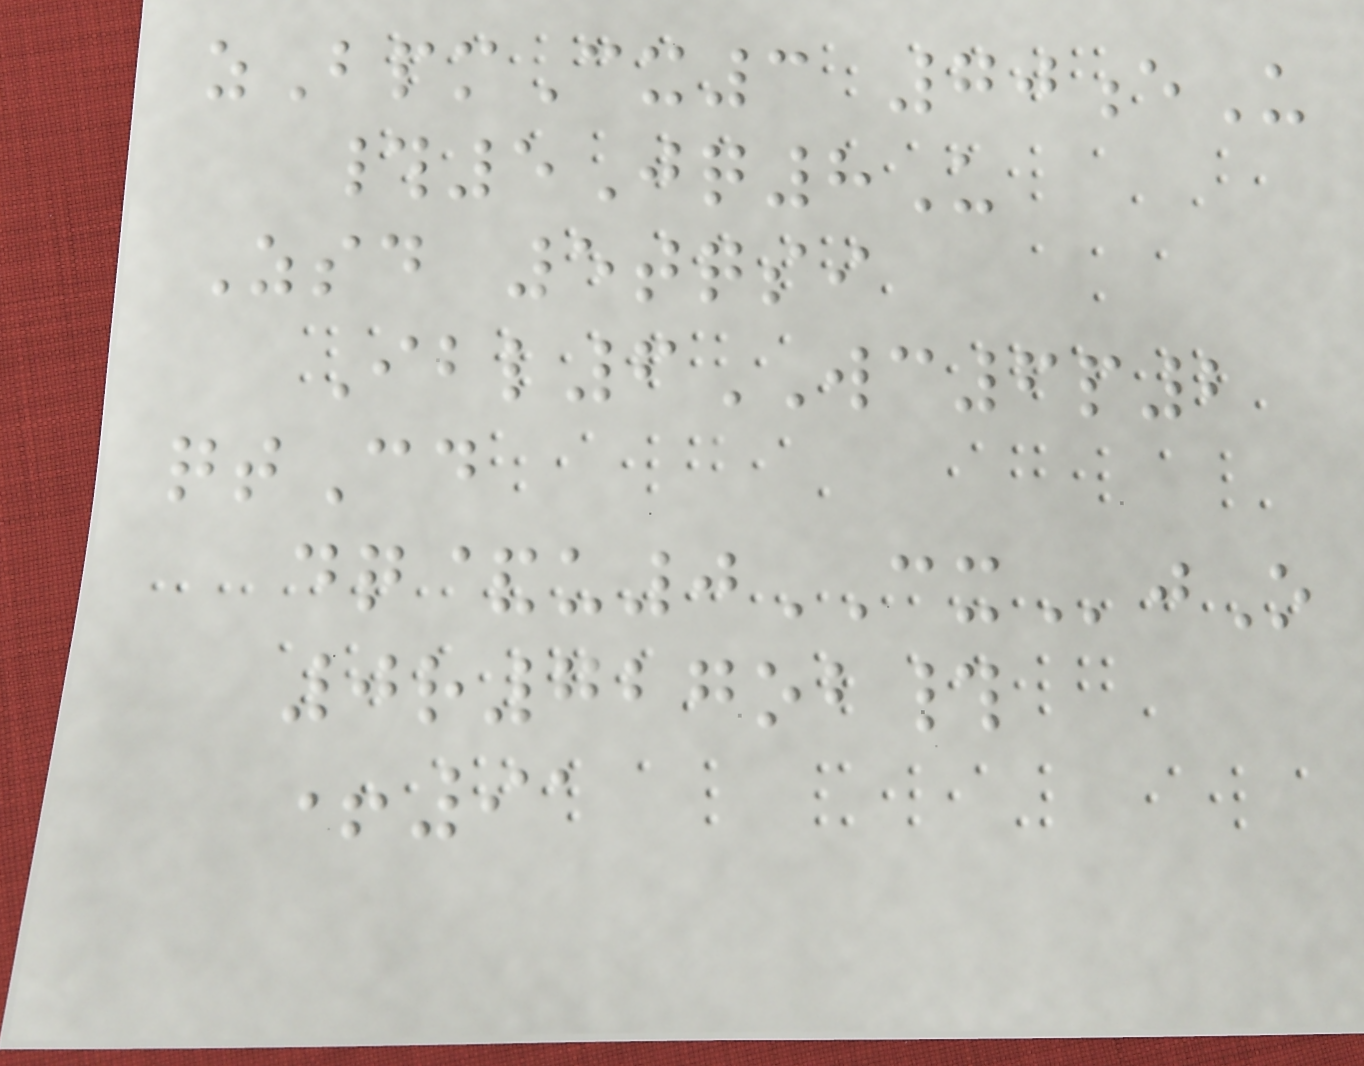zBpmCx3 70eU
#5Jq8U
Zsd 5tqsi
Ibl6WC6p2
qtCd
dq&u0CXjO
0r727ob#
+91
